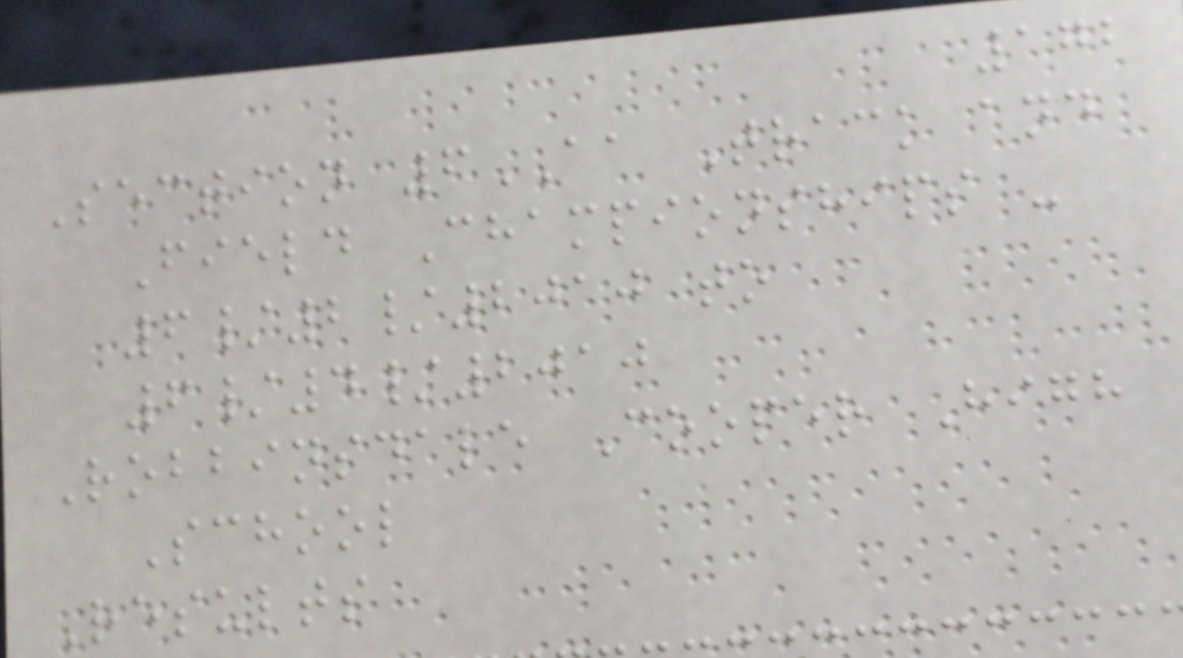172
Section 6AA Track and
Field Championships -
6/2/2010 to
6/4/2010
Robbinsdale Cooper High
School
Results
